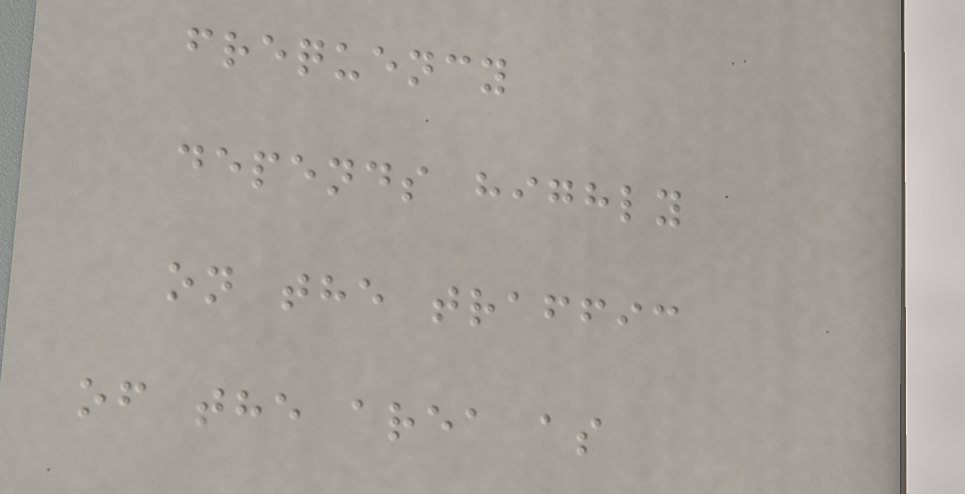frequency
depends highly
on the traffic
of the area as
